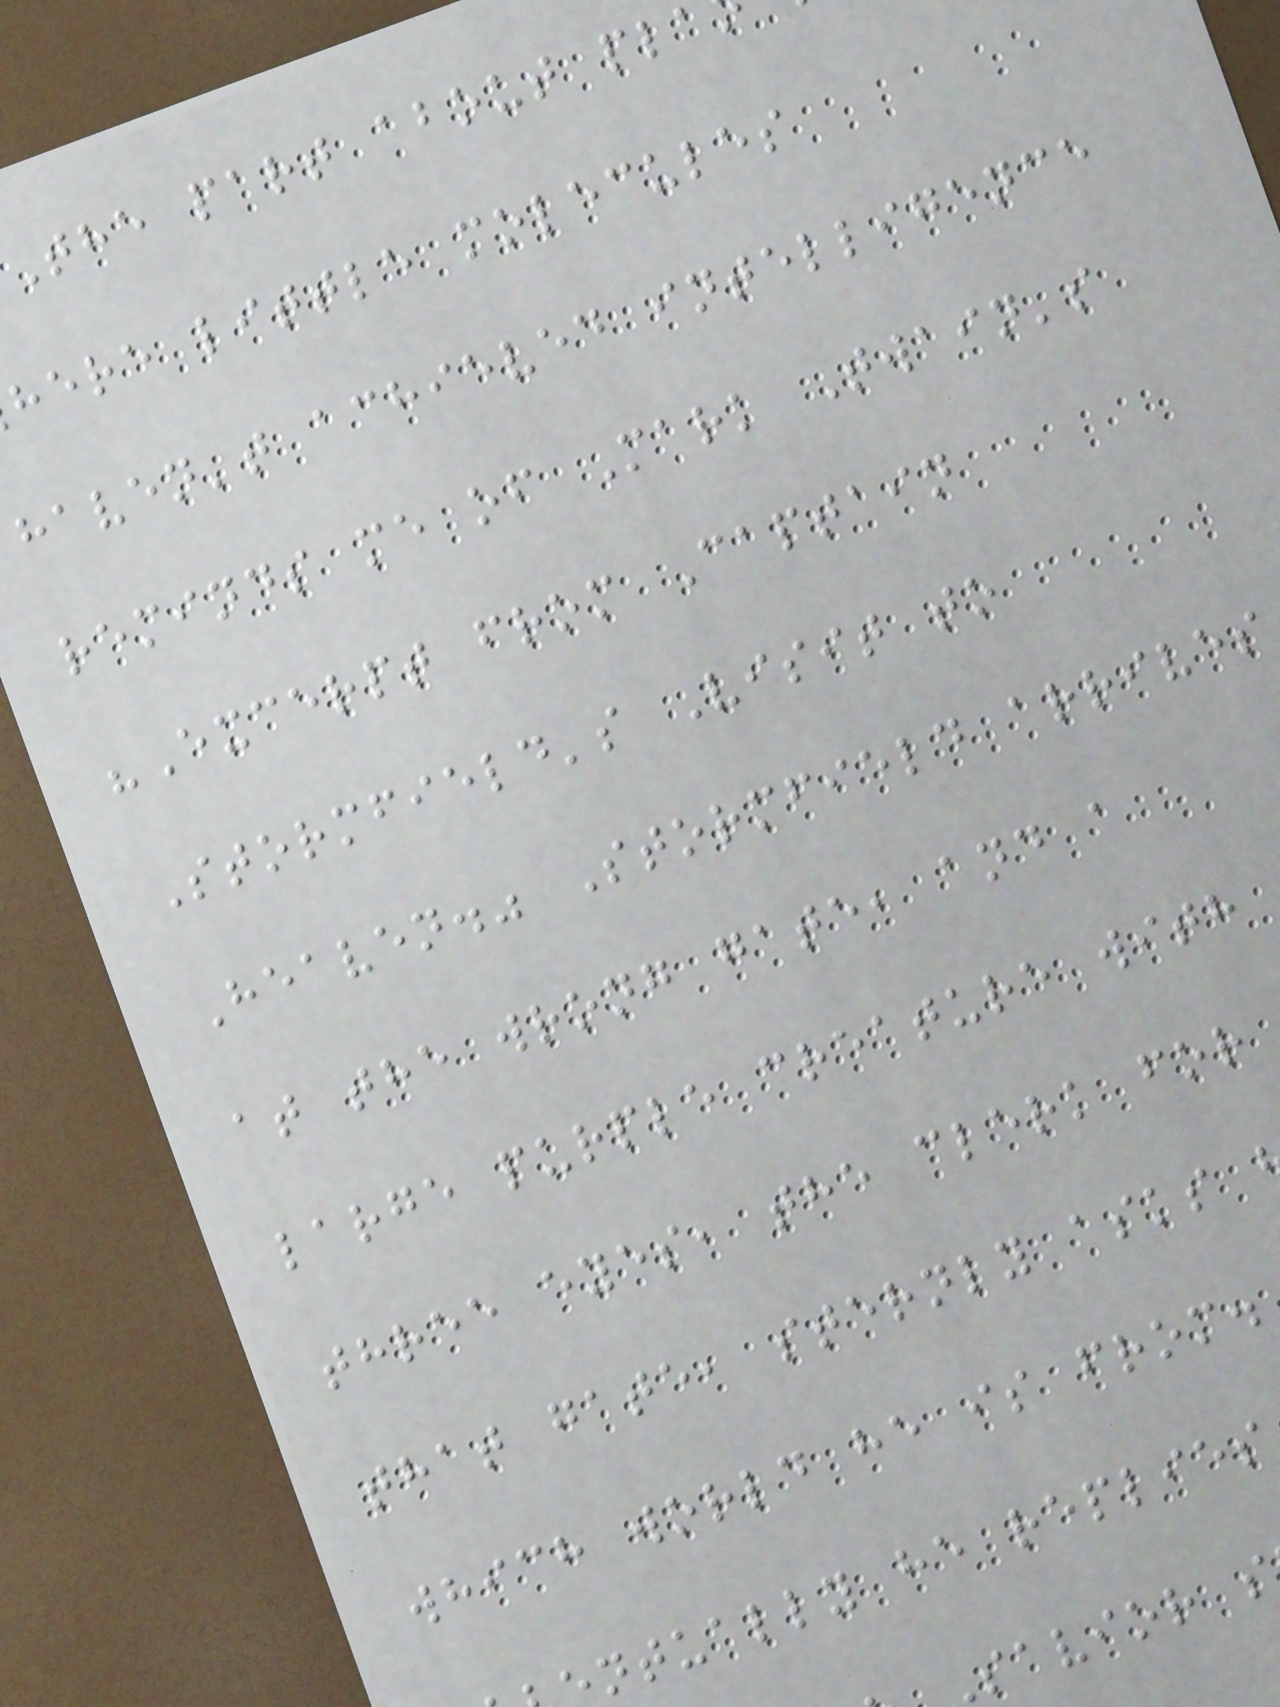The part about pla
here little molecules
haven't achieved intelligence
reminds me of Mark Twain's
"Excerpt from Captain
Stormfield's Visit to
Heaven." Stormfield arrives
at the wrong gate, and a
large purple creature with
three eyes, the clerk for
that gate, sternly asks
which world he is from.
ntually he replies
savior s
